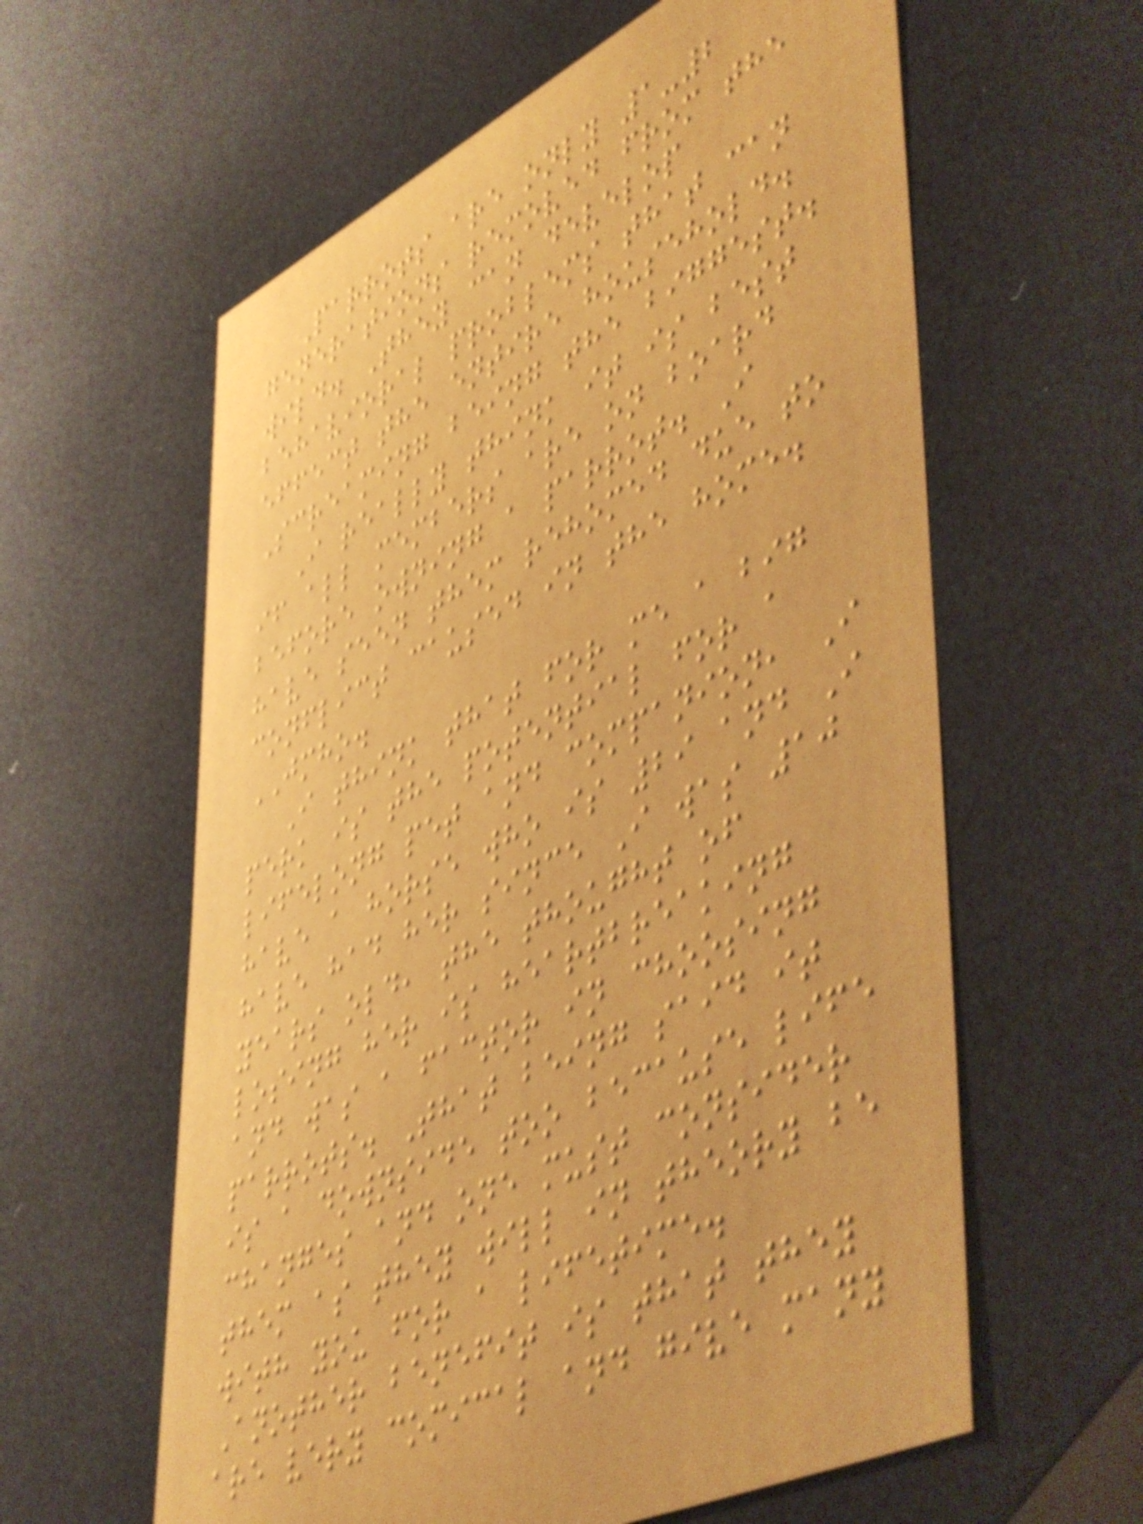Parrots are only 1-2
generations removed from the
wild. They can develop
behavioral problems that can
effect the entire household.
Screaming being the biggest.
I really think it is best
if all members are on board
before owning a parrot. I
have seen them rehomed due to
conflict caused in the home.
JMHO.
I think that for me a big
perk is the potential for a
lifelong pet and companion, I
have a horse who is 29 and I
have had her since I was 10
years old, the thought of
losing her is heartbreaking
and was a factor in choosing
parrots. That being said it
is a downside too because life
changes and one must consider
them as they will in theory be
with you for a lifetime.
Another benefit is that they
are very comical and give many
